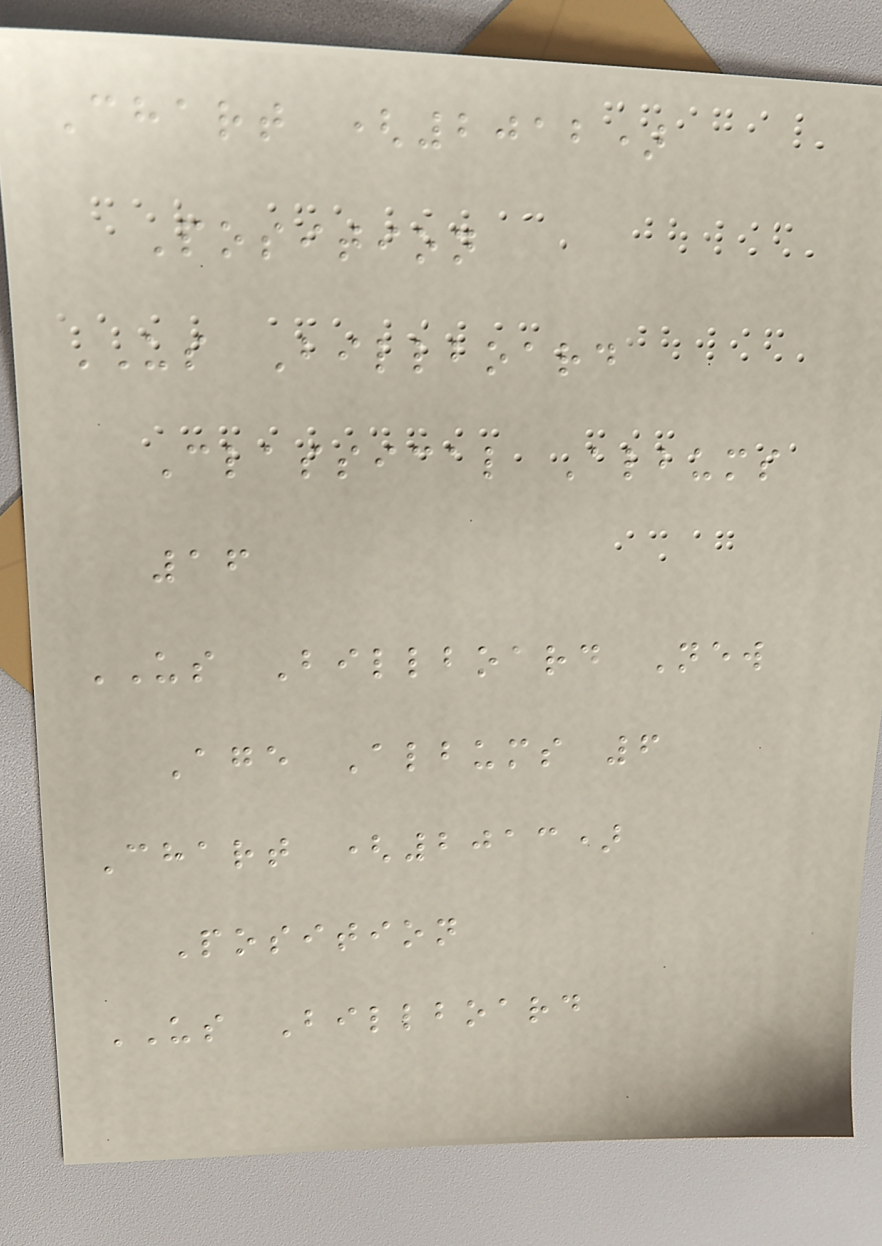Chart (2012)
Position
US Billboard
Classical Albums
16
US Billboard New
Age Albums 6
Chart (2013)
Position
US Billboard
